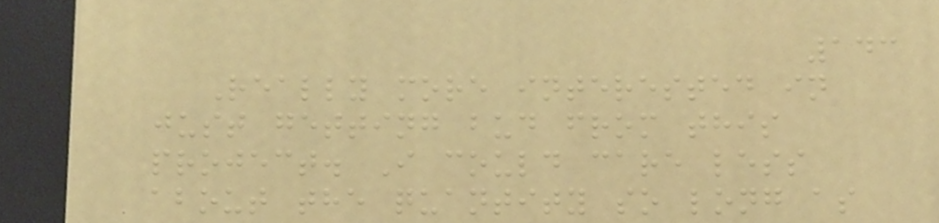143
Really more interested in
just getting bud from this
project. I could care less
about the quantity so long as
